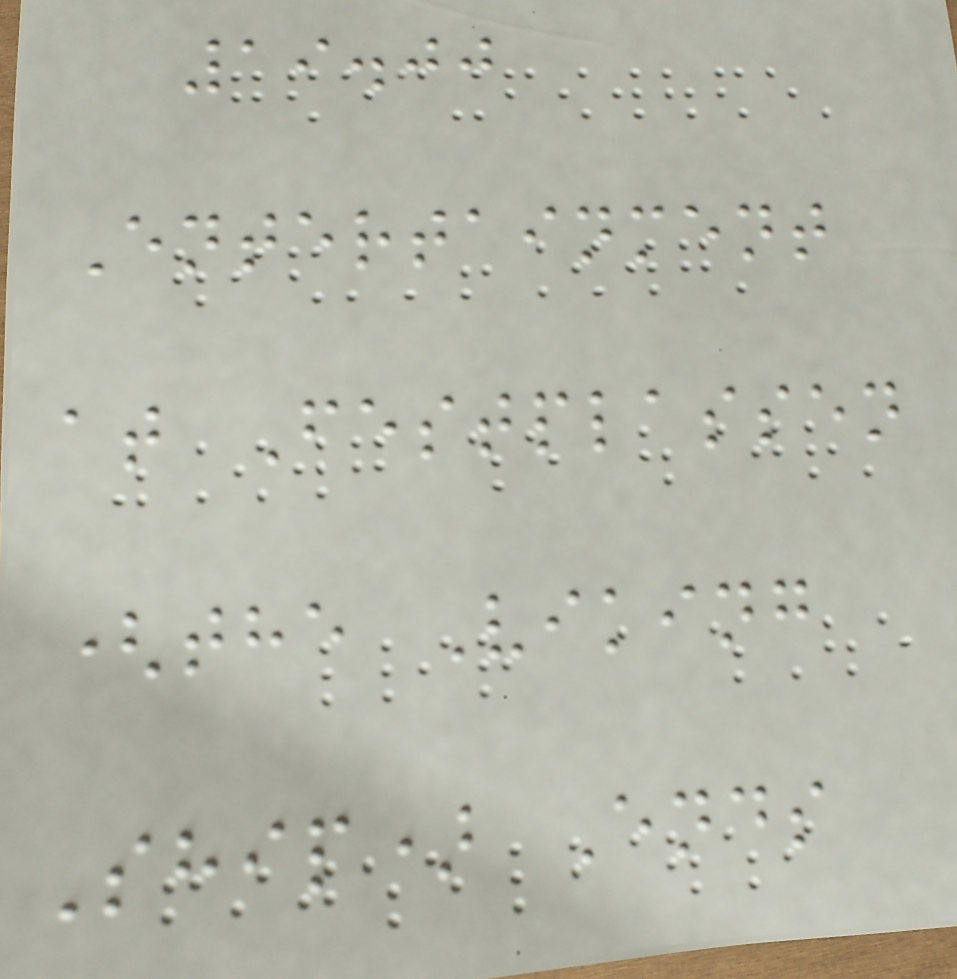19.00
Entertainment
at Festplassen
(the Viking
Ship) Ends
